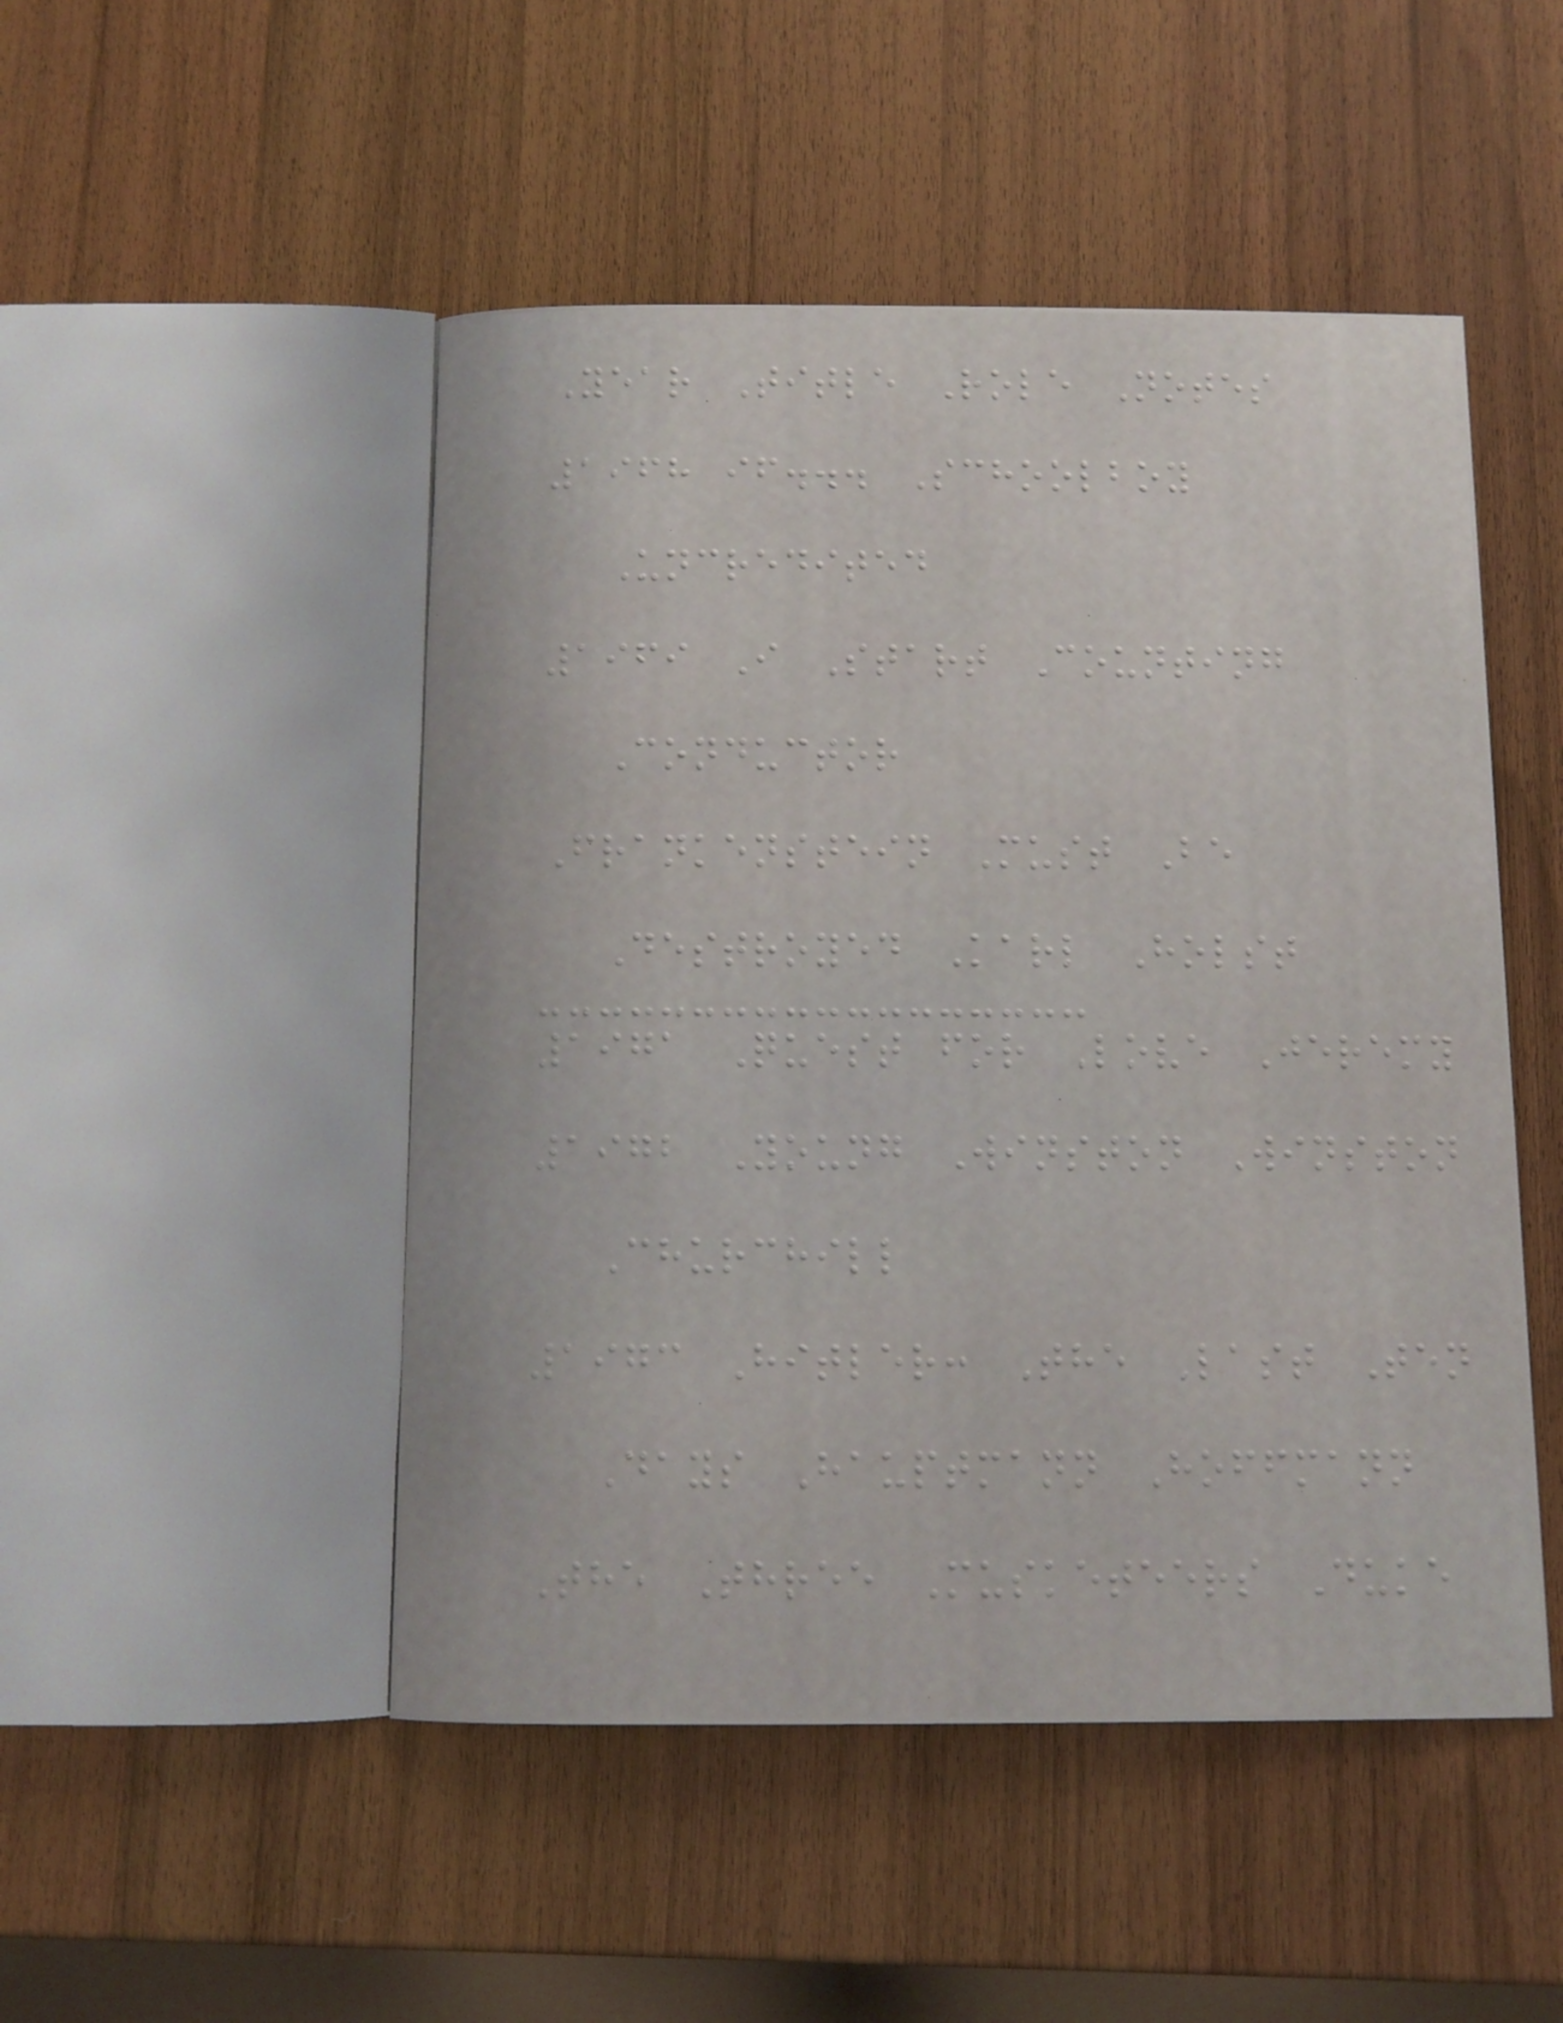Year Title Role Notes
1968 if... Schoolboy
Uncredited
1969 I Start Counting
Conductor
Frankenstein Must Be
Destroyed Karl Holst
1971 Quest for Love Jeremy
1972 Young Winston Winston
Churchill
1973 Hitler: The Last Ten
Days Hauptmann Hoffmann
The Three Musketeers Duke
